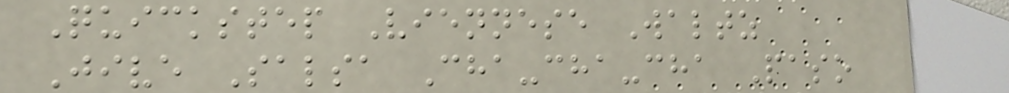Quickstep Viennese Waltz
Jive Salsa Cha-cha-cha Paso
